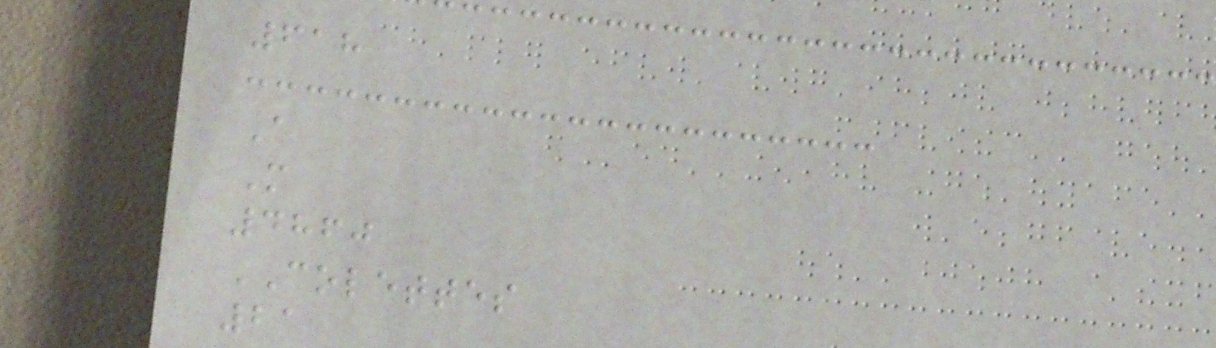618
A
M
4860
COLETTES
21
